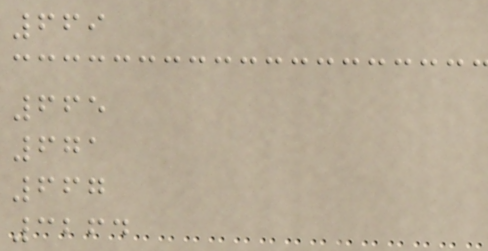669
665
671
667
3264
